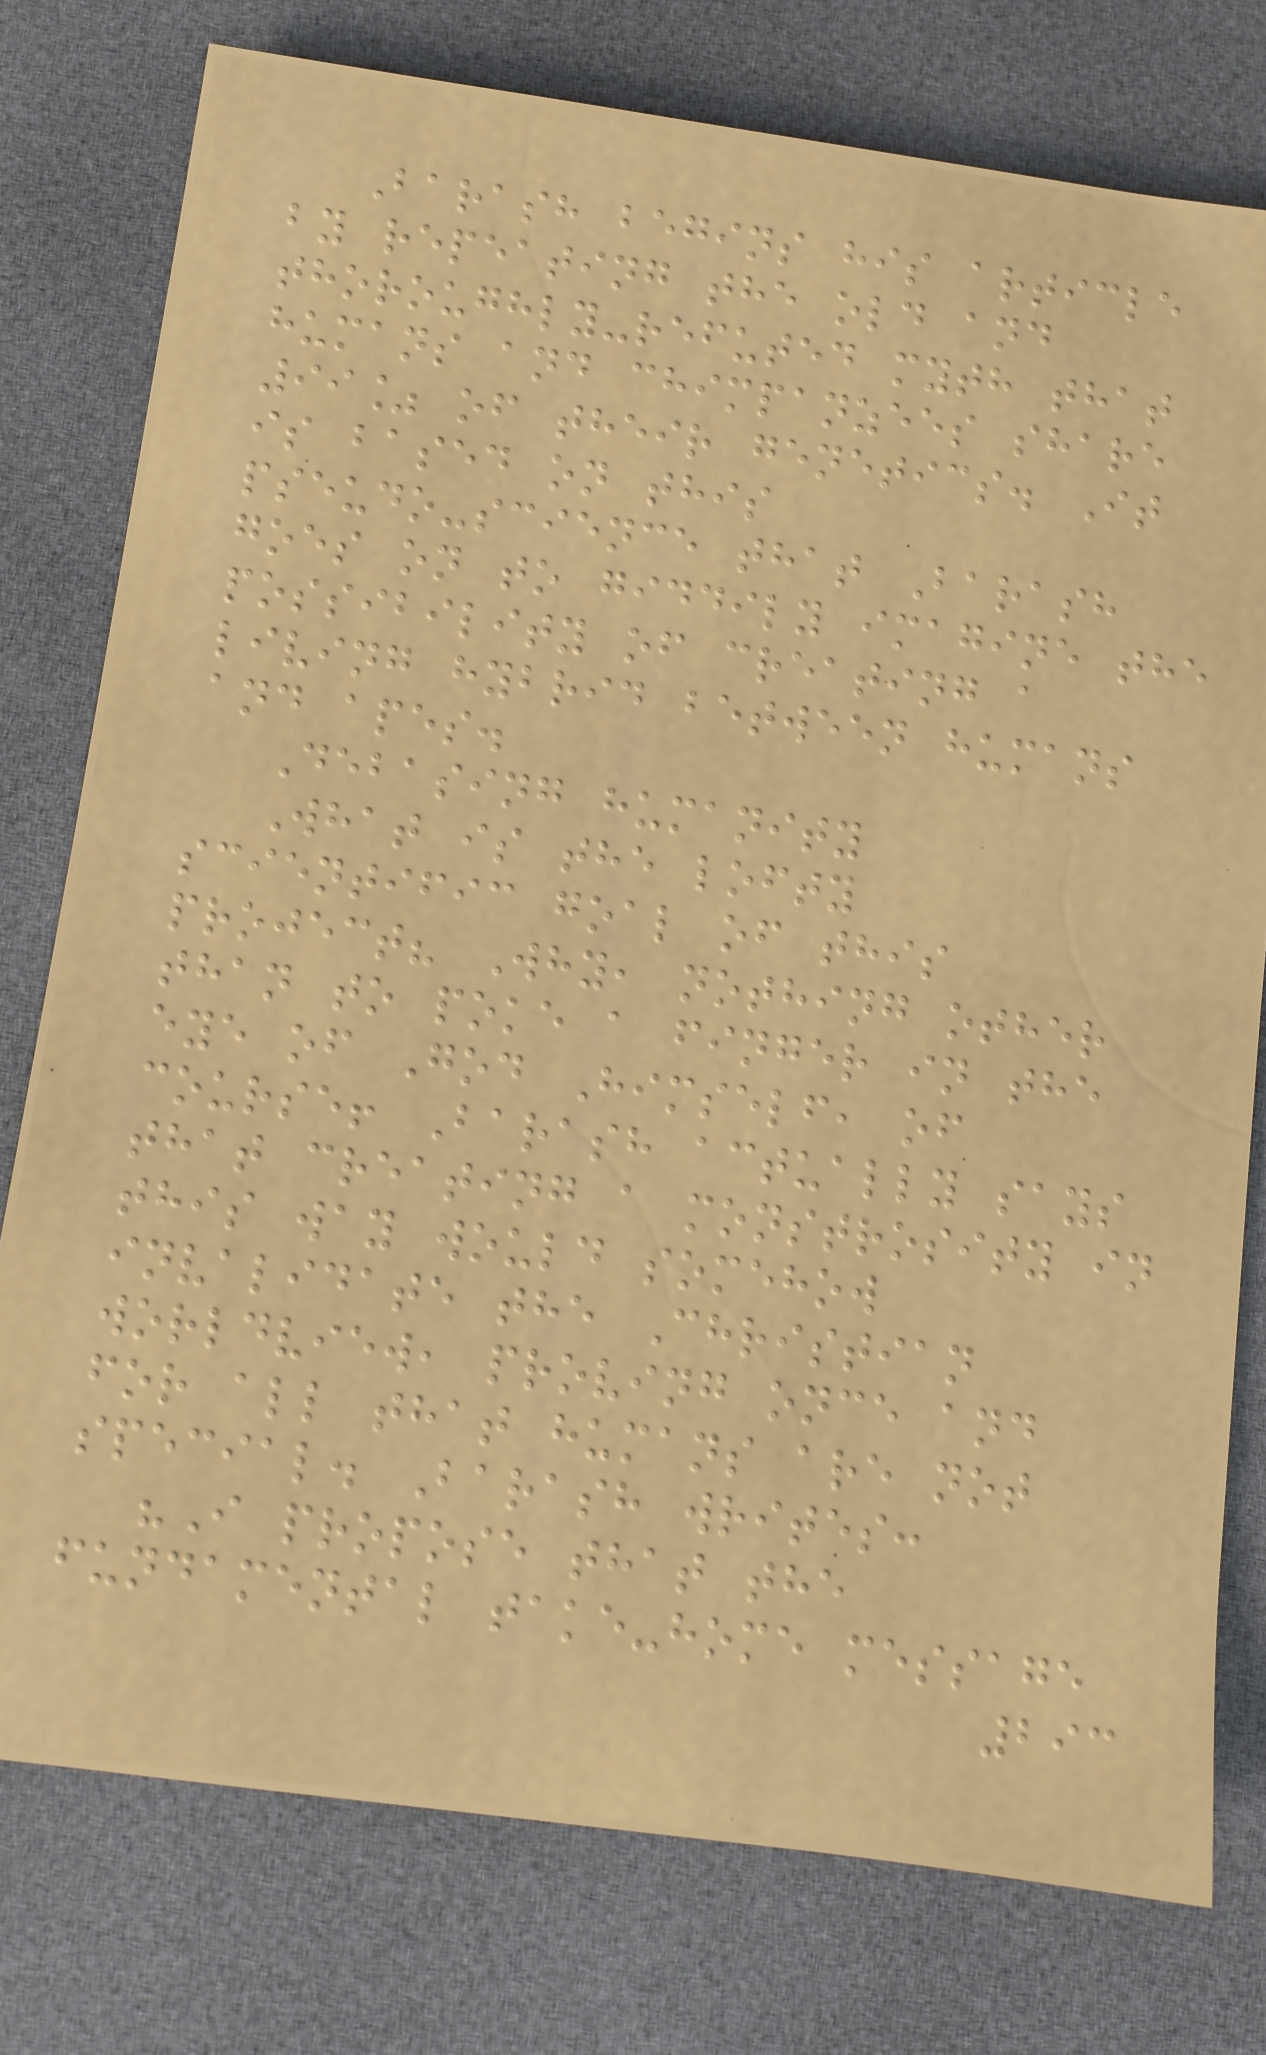Barash begins his article
by repeating the old and
thoroughly-refuted myth that
humans and chimpanzees share
99% of their genetics. It
is based on this
pseudo-science that Barash
goes on to giddily imagine the
possibility of creating a
living hybrid between humans
and apes.
Debasing humanity
What is the lofty
scientific goal of this
project? Why, nothing other
than to poke a finger in the
eye of God Himself, of
course! Barash actually says
that creating a monstrosity in
this way would somehow
invalidate the Christian
worldview, proving once and
for all that humans are not
special. Barash writes:
"I propose that the
fundamental take-home message
293
